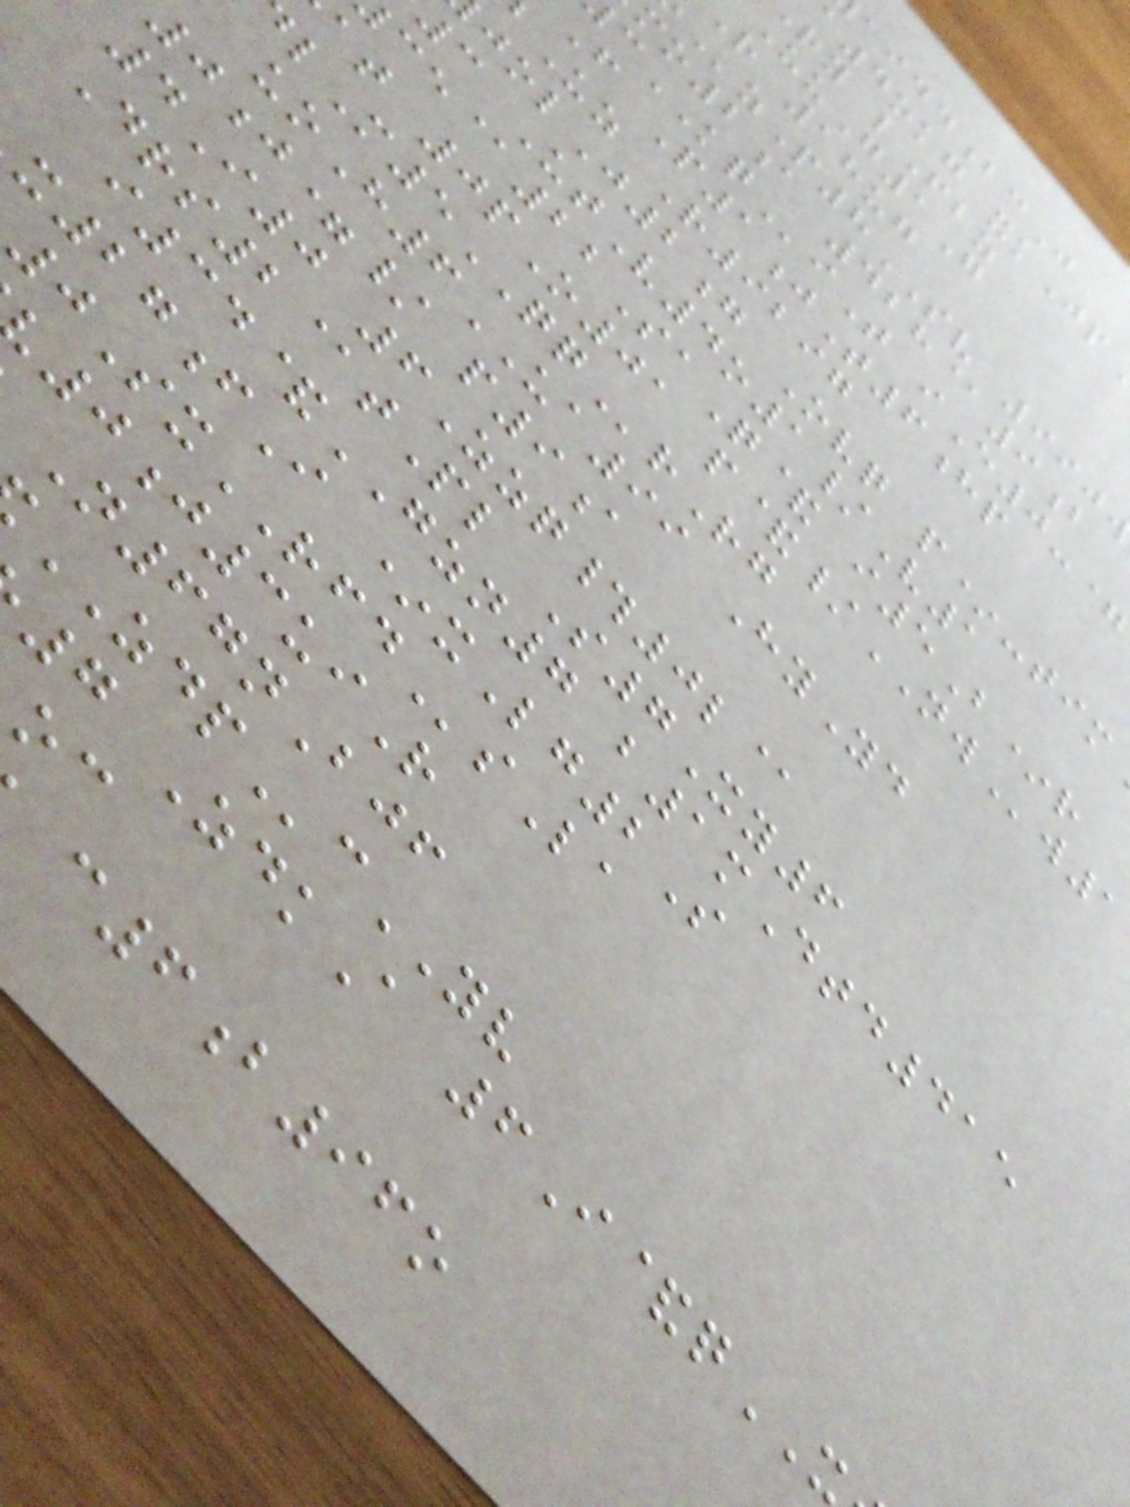4okg xkJp
ry lFbz
UuG1G
r 18ug
zP8SV 990
mo2a 428@9b
KQiT iE0-
F P1jT6hp
Uz R9297
olJ2g Ovq p*-tim
3 UtV4o1/V1
@22SaQ& i5B*r
at 0pO01 p&/NWw1
lM5QQrRg
uoH6UA99 HyYd
0j=/ p9a
4I0 6Zzq#0l@
Drs2@tPl S7Xy6
i34&GZN7 b1mDtd415
27fI *xLg2S
0SxRFDsLa
0j3uiR
N67nBjf
ZDPcYV
7 ZdkA 6I&q
c6b96o
